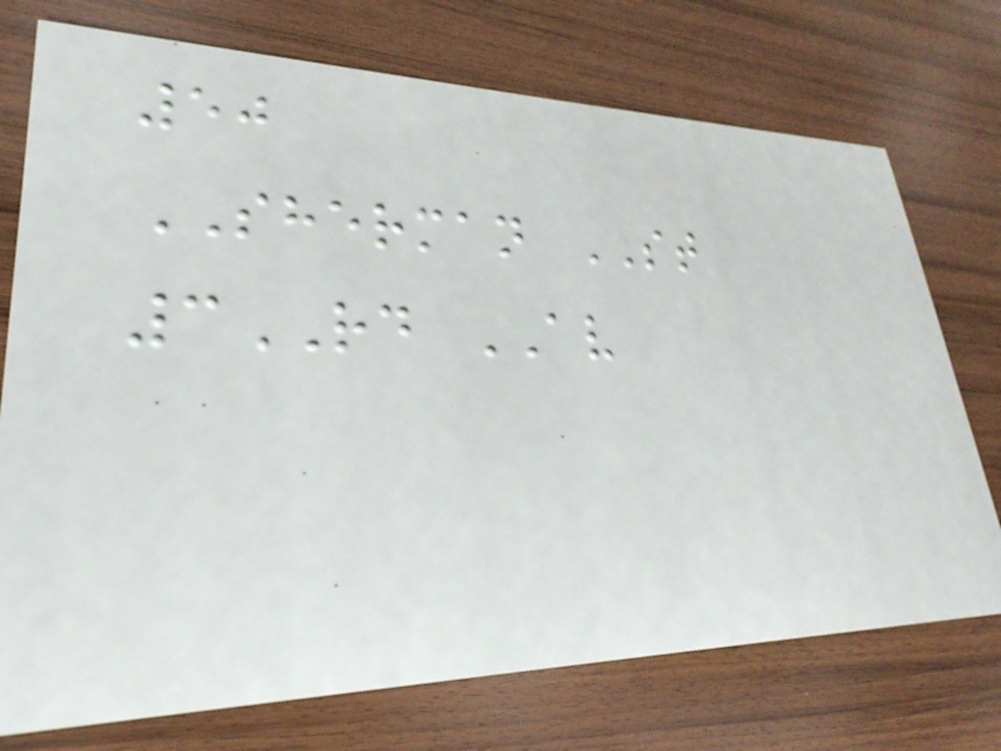50
SHERMAN ST
3RD AV
